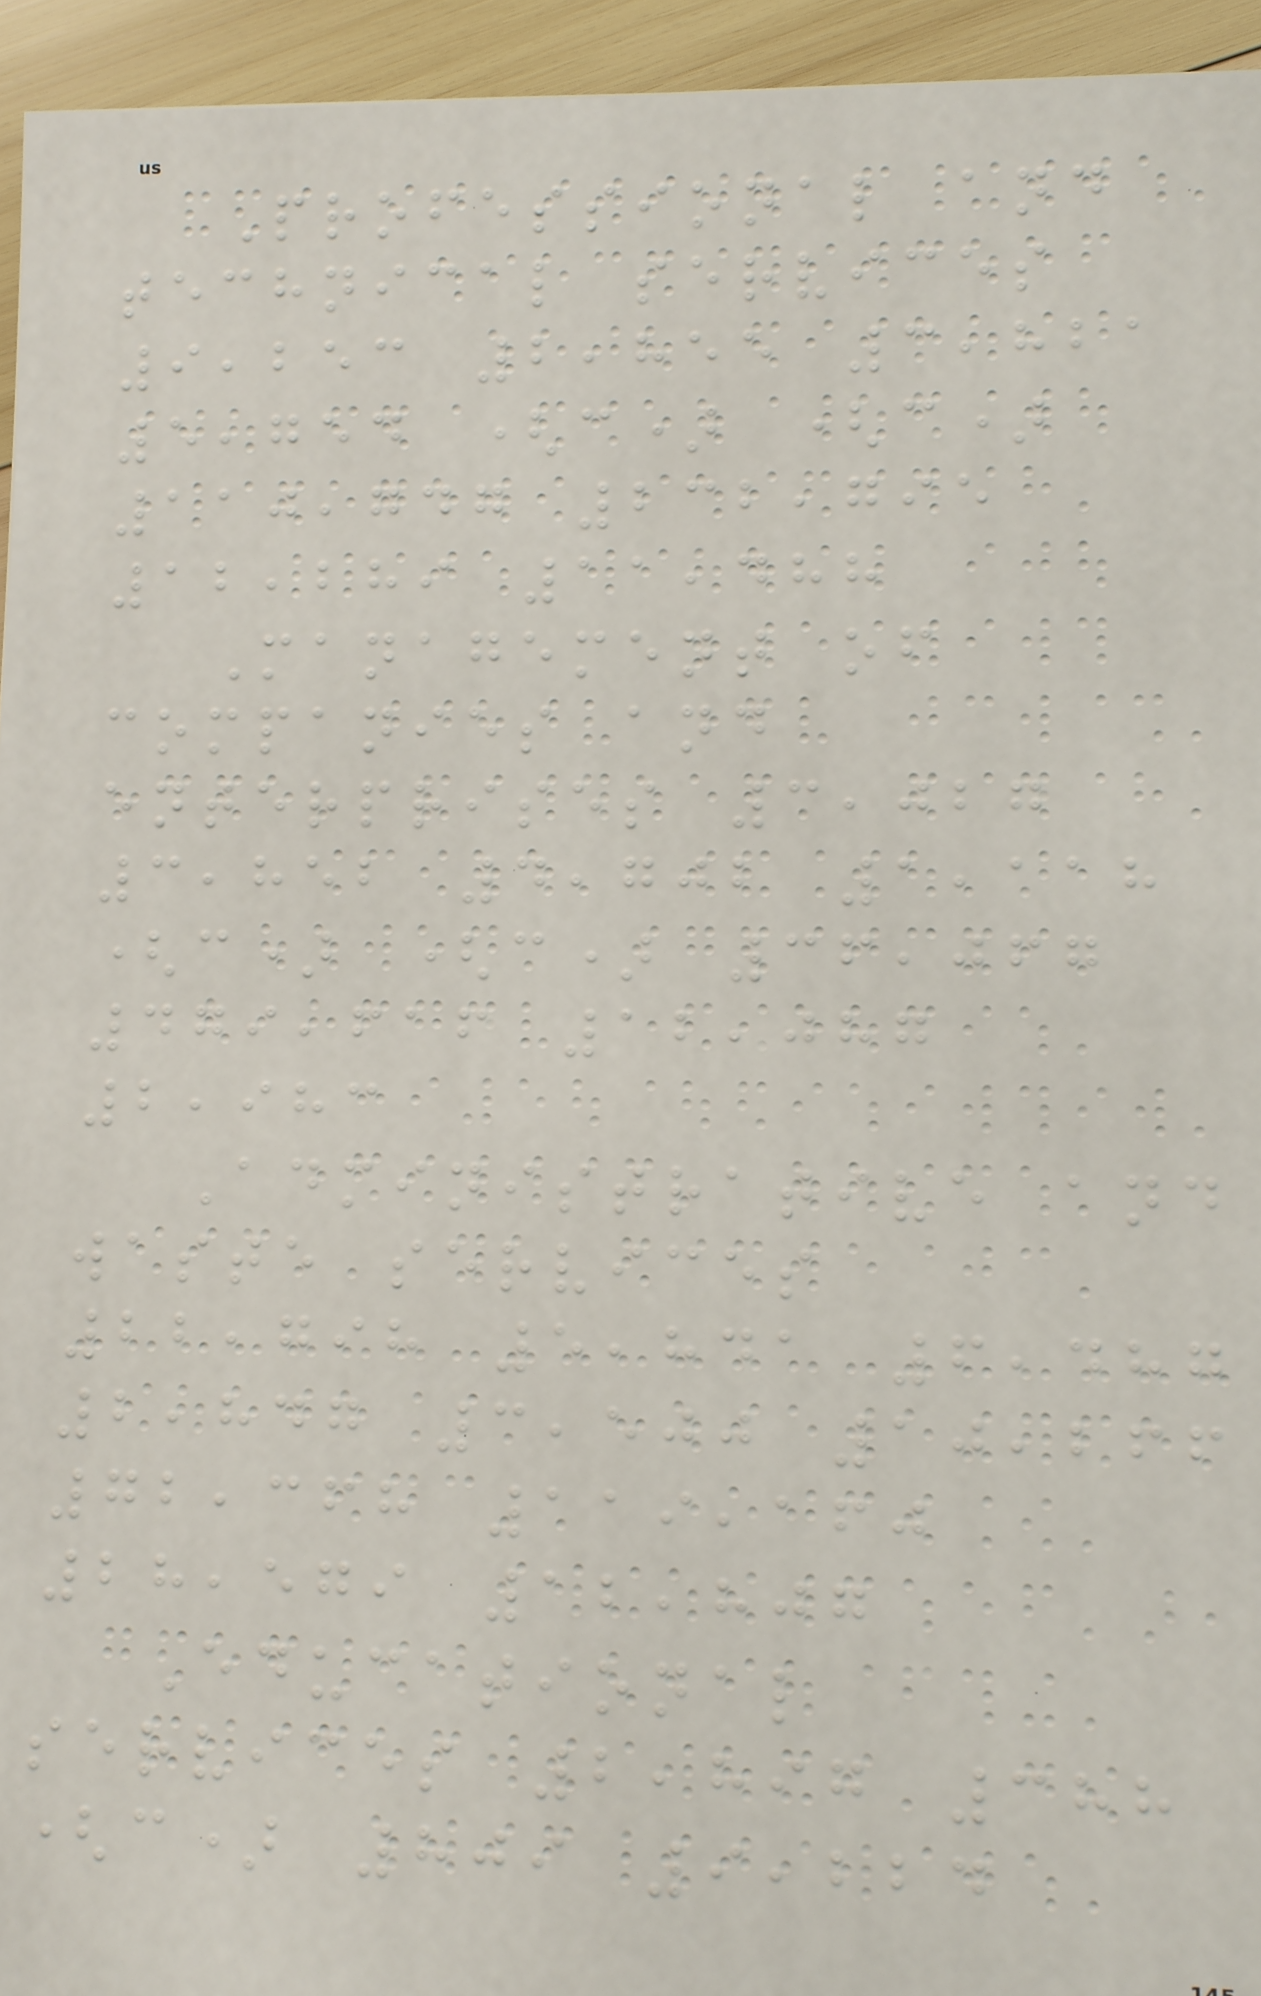Professional and
technical services
9,253 2,855 3,821
5,754 (c) (c)
110,747 232,795
12,289 11,488
Management of
companies and
enterprises 3,027
3,852 4,702 1,118
(c) (c) 36,067
479,616 12,087
2,983
Administrative and
waste services
22,798 5,841 6,487
2,847 3,500 10,266
72,368 119,160
28,579 12,807
Educational
services 2,897 388
(c) 809 9,224
